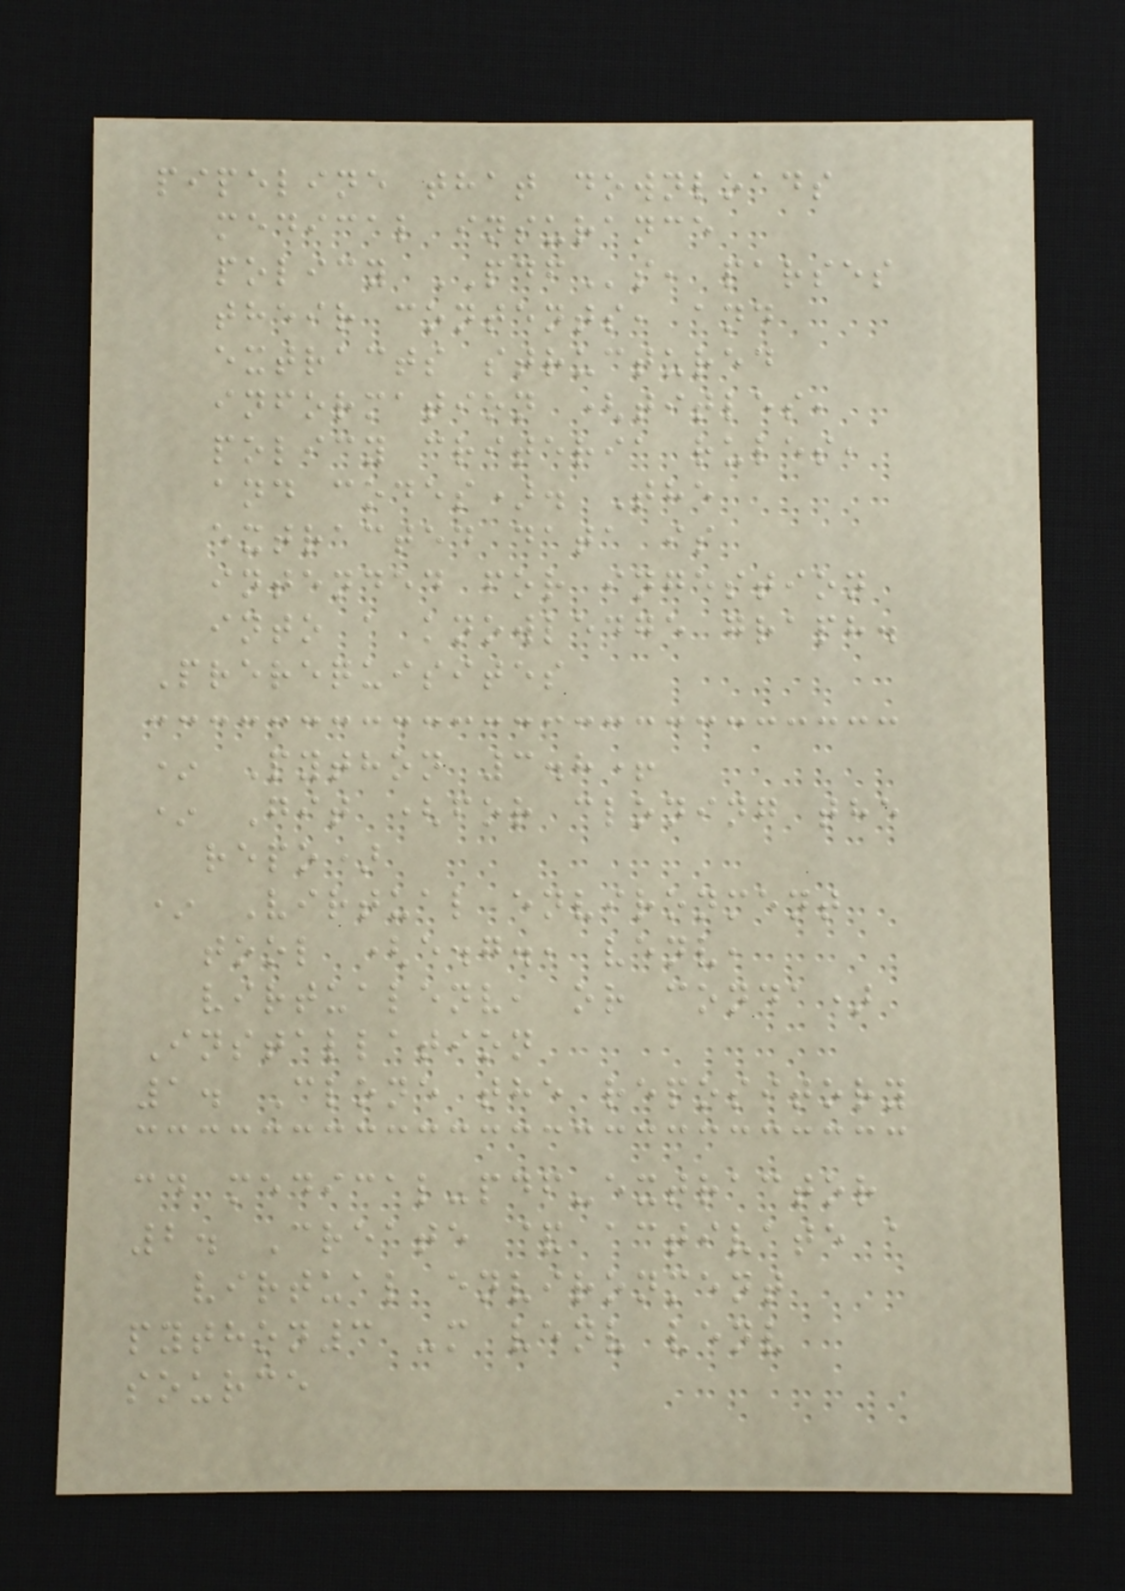pipeline that downloads
medical insurance
policy PDFs, parses
their contents, and
extracts structured
information (titles,
policy criteria rules,
and codes). The
extracted data is
intended for ingestion
into a knowledge graph.
Prerequisites
* Python 3.8+
* Git (for cloning the
repo)
* Virtual environment
tool (e.g., venv,
virtualenv, or conda)
Installation
1. Clone the repository
cd medical-pdf-extractor
2. Create & activate a
virtual environment
python3 -m venv venv
source
